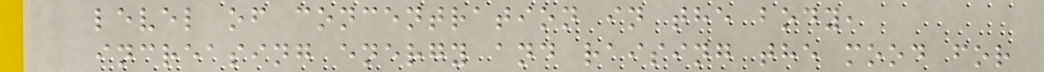level of concentration in the body,
increasing energy and raising the mood for
